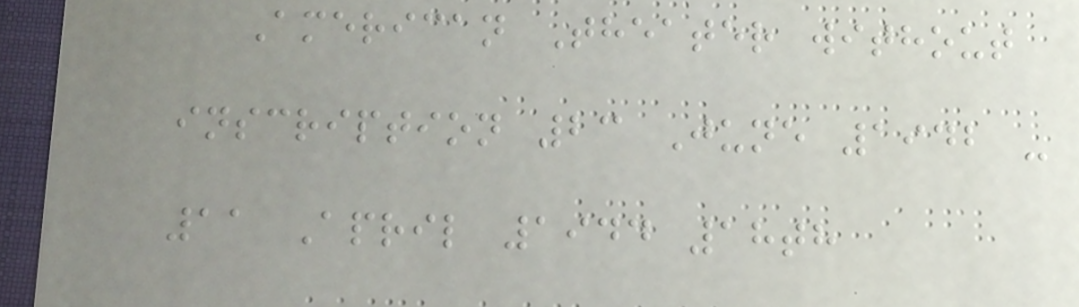American Theater without
inscription 23 June 1942 -
11 April 1944 18th
